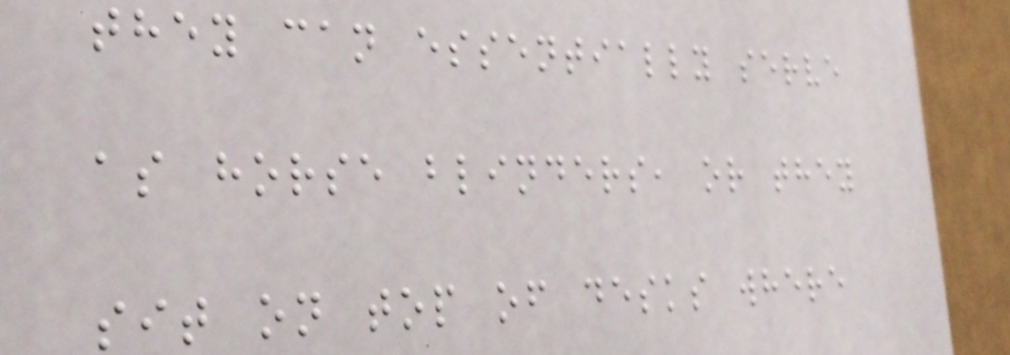they can essentially serve
as horse blinders, or they
sit on top of desks where
